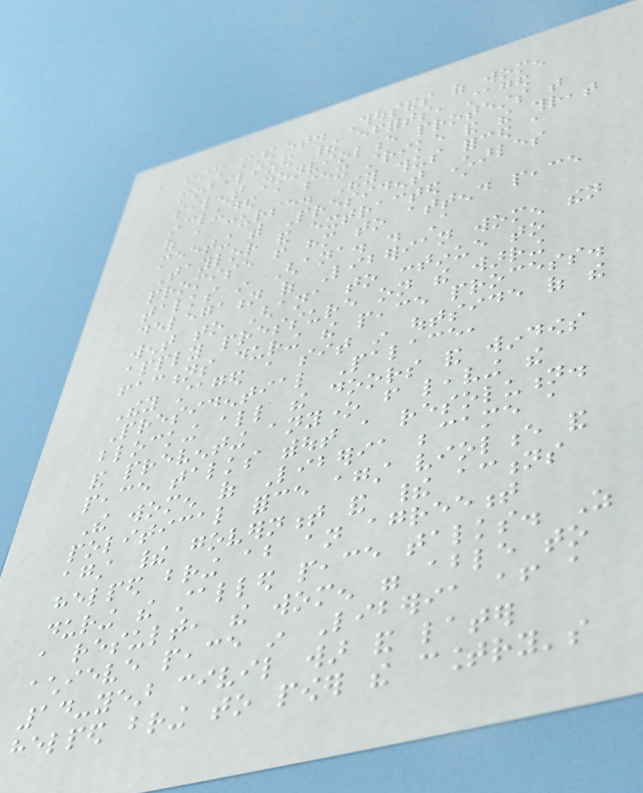a fish market. Thousands of women
mobilized their efforts, staged
silent nonviolence protests that
included a sex strike and the threat
of a curse. They thus forced a
meeting with President Charles
Taylor and extracted a
promise from him to attend peace
talks in Ghana. . A
delegation of Liberian women then
went to Ghana to continue to
apply pressure on the warring
factions during the peace process.
They staged a sit in outside of the
Presidential Palace,
blocking all the doors and windows
and preventing anyone from leaving the
peace talks without a resolution.
The women of Liberia became a
political force against violence and
against their government and their actions
helped bring about an agreement
during the stalled peace talks. As
a result, the women were able to
achieve peace in Liberia after a
14-year civil war and later
helped bring to power the country's
